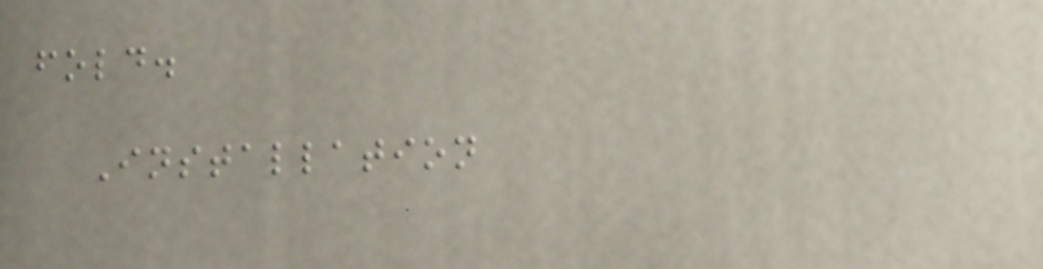fold.
Installation
